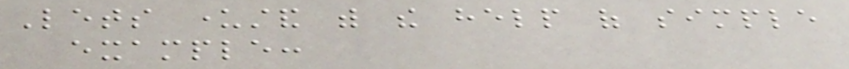Lets understand with the help of simple
example:
